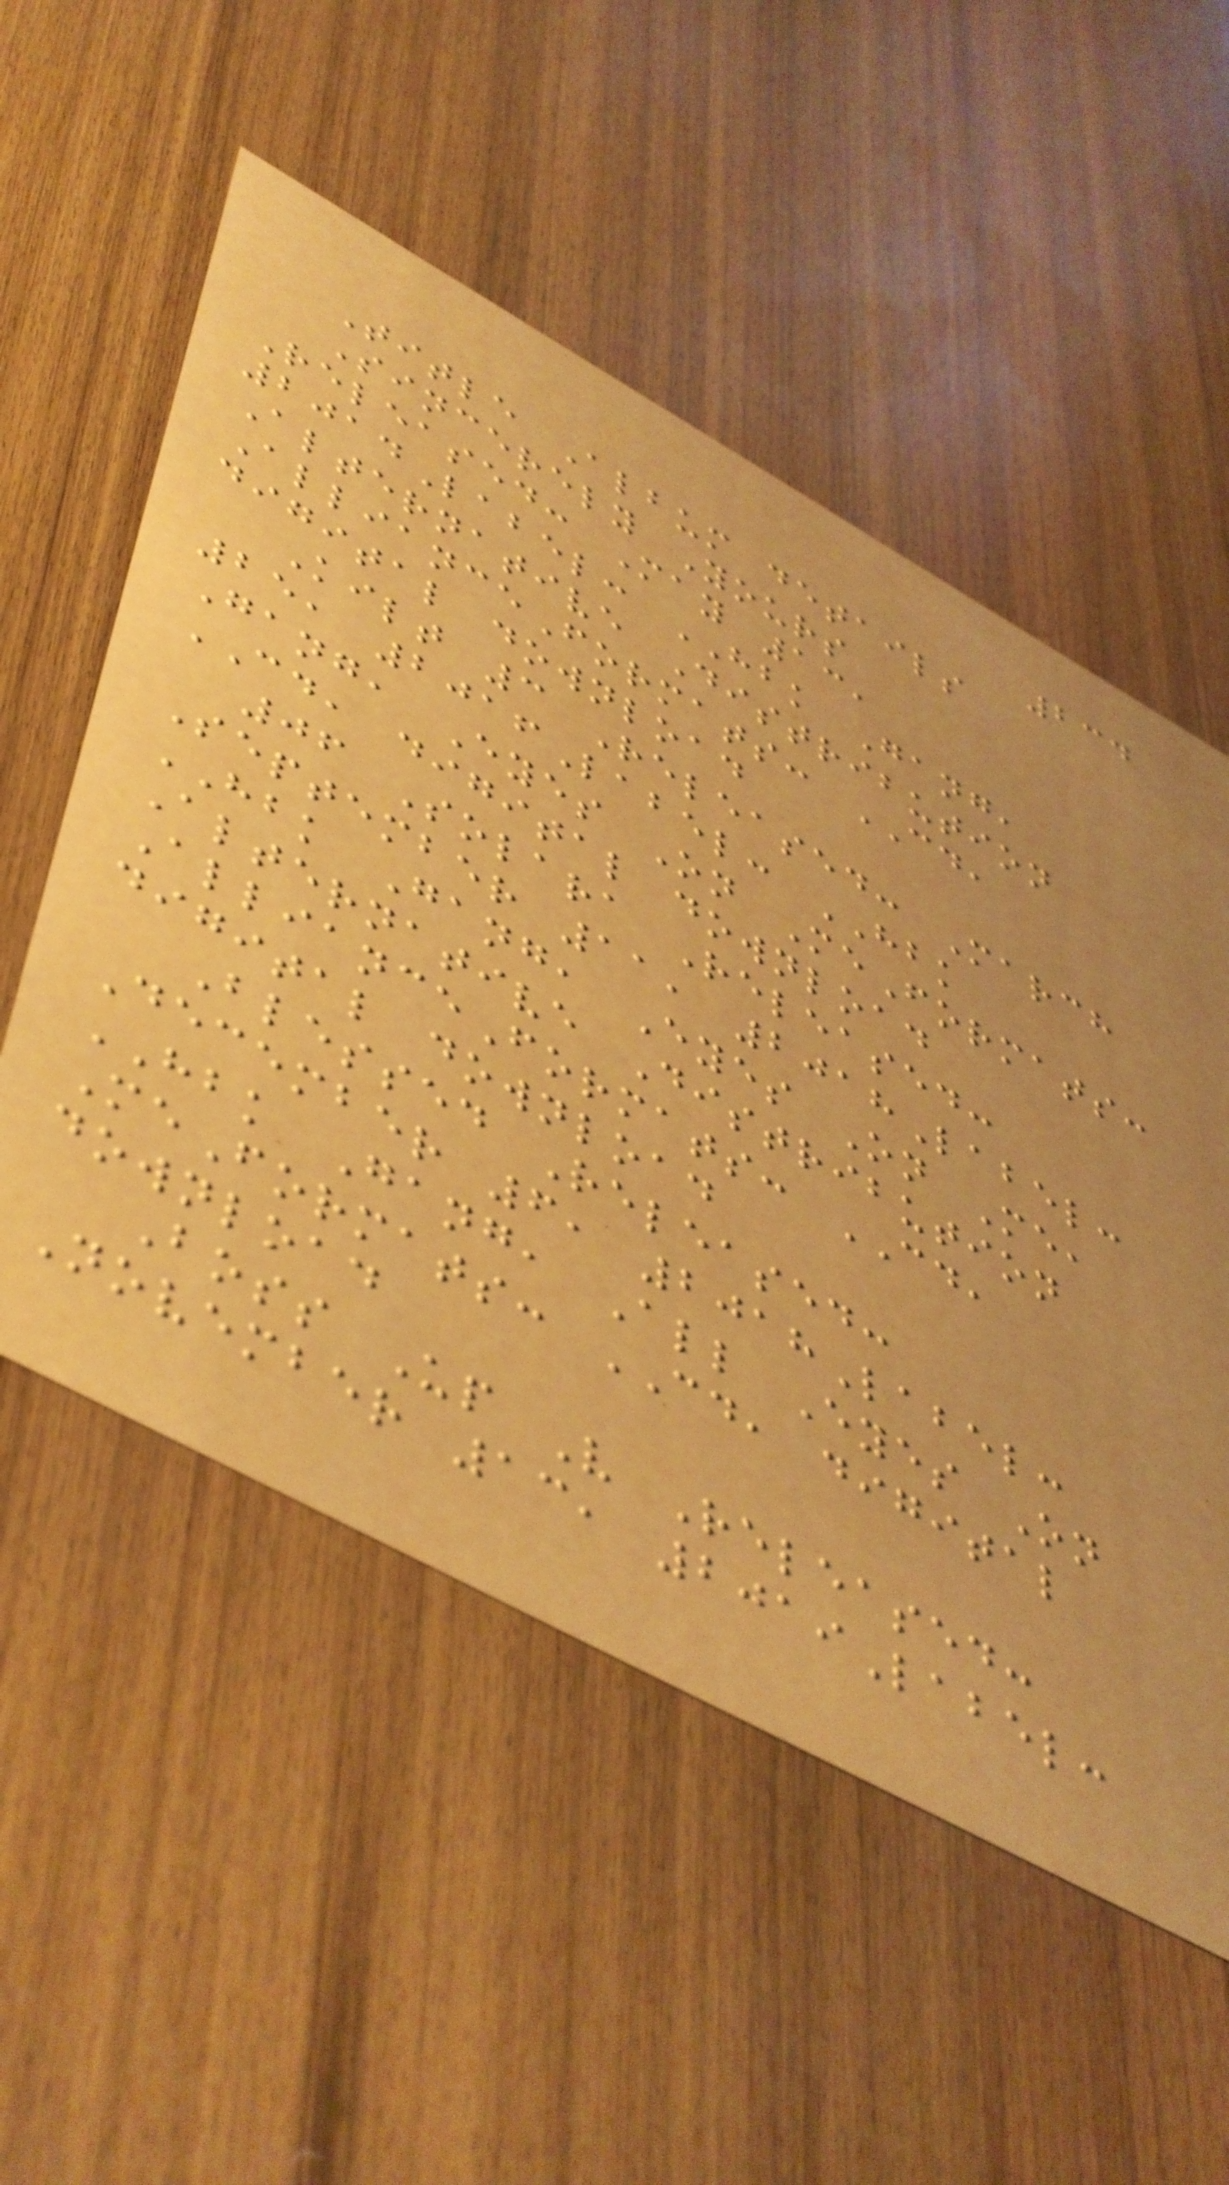234
Title Album details
Sincerely Yours
Released: May 13,
2014Label: HBK Gang,
Alternative Distribution
AllianceFormats: CD,
digital download
Kilt 3 Released: March
25, 2016Label: HBK
Gang, Eyes On MeFormats:
CD, digital download
06 Solara Released:
September 11, 2018Label:
HBK Gang, Eyes On Me,
Alternative Distribution
AllianceFormats: CD,
digital download
Blessed Released:
December 6, 2018Label:
HBK Gang, All Eyes On
MeFormats: CD, digital
download
Boss Up V Released:
November 13, 2019Label:
